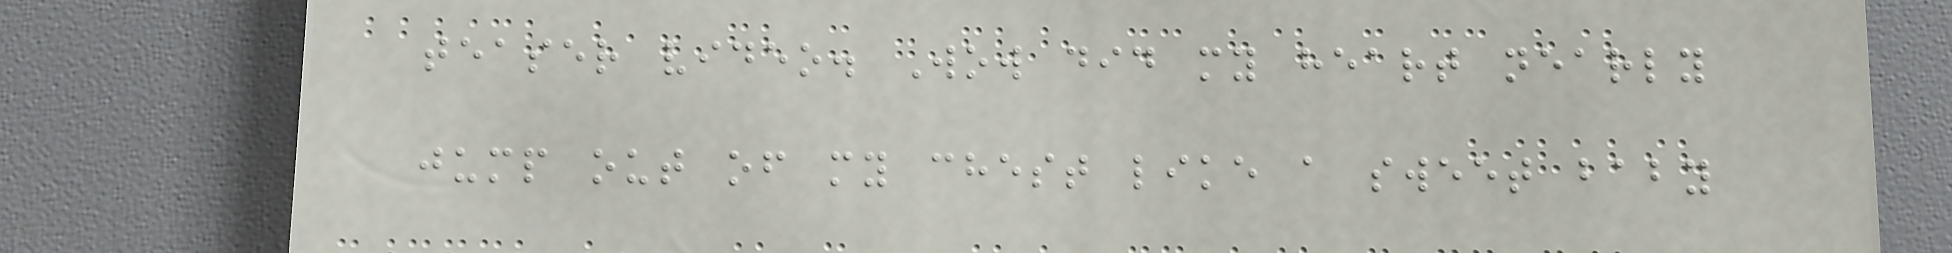teaser video. Wow did my heart nearly
jump out of my chest like a sweet baby
